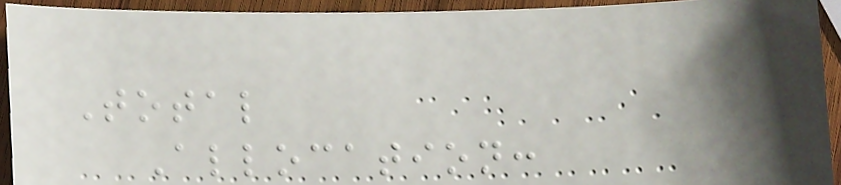Total
Allocation:
